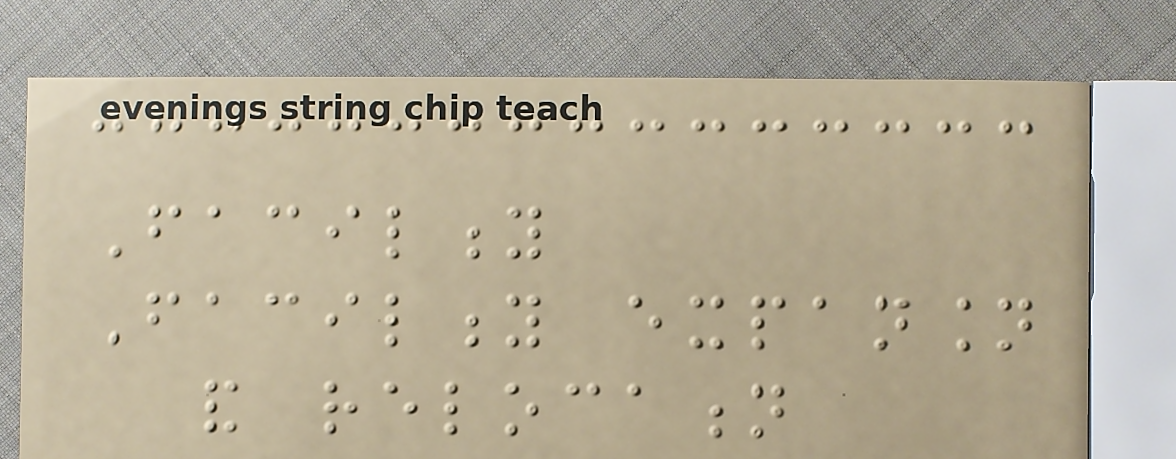Facility
Facility expansion
and relocation
